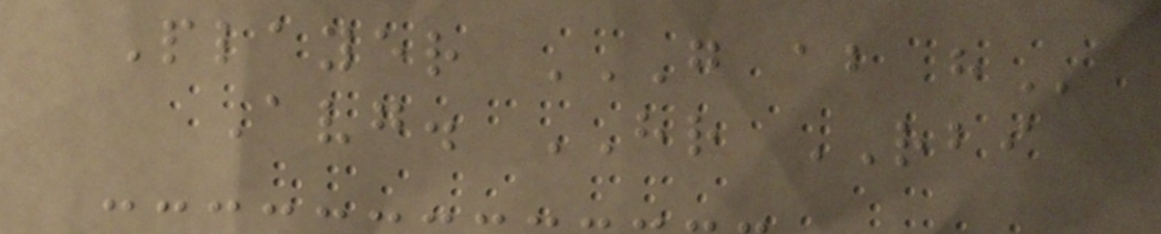Player G AB H
Avg. HR RBI
